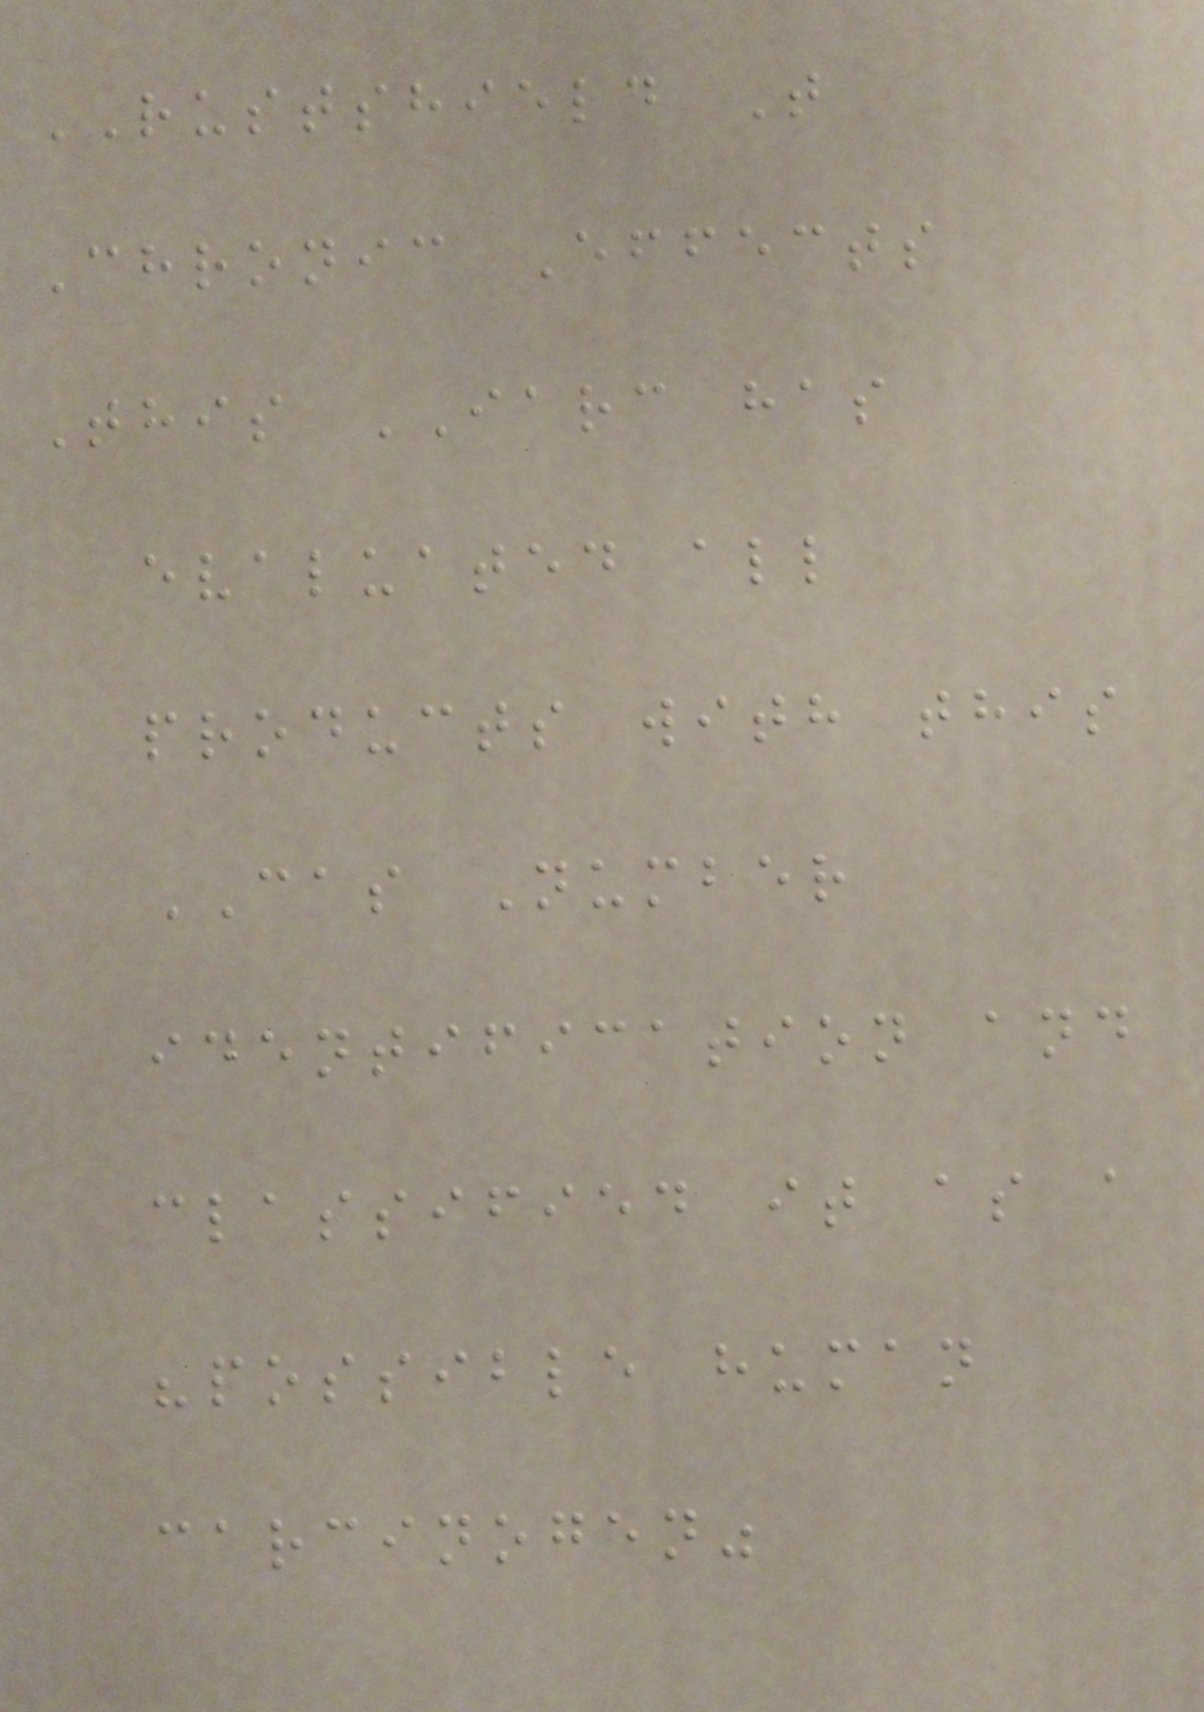RUSTSHIELD T
Chronic Effects
This IARC has
evaluated all
products with this
CAS Number
identification and
classified it as a
"possible human
carcinogen"
